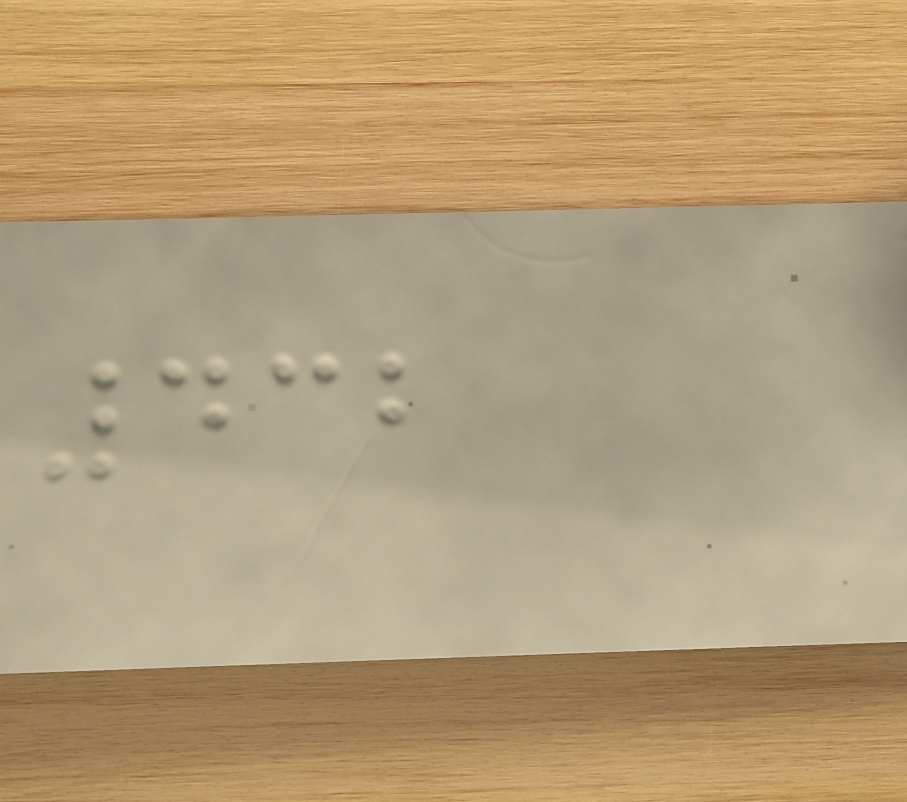432
